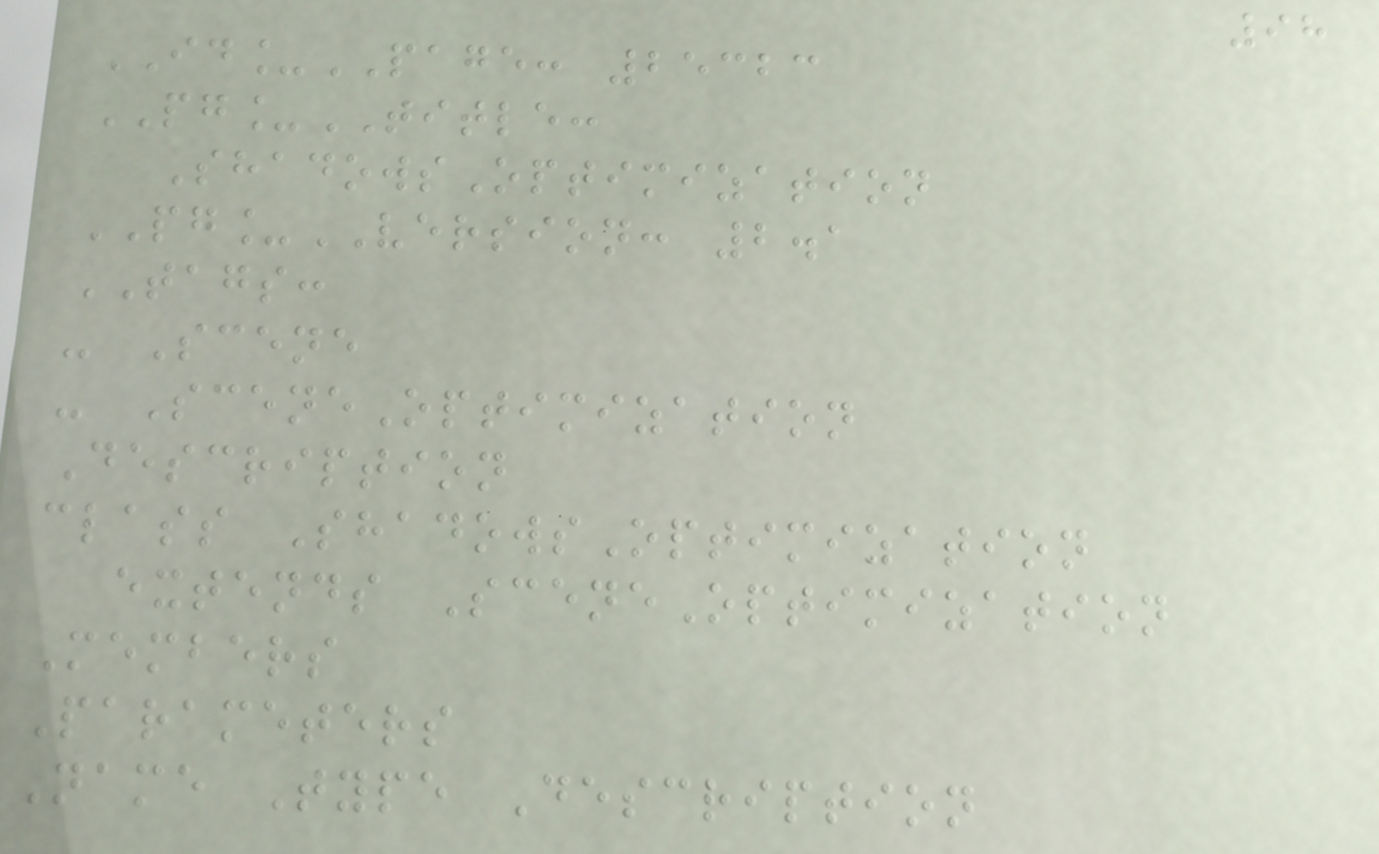98
ID_PAGE: 25323
PG_TITLE:
ShadowsOptimization
PG_VERSION: 2.1
TAGS:
- Scene
- SceneOptimization
Description
class ShadowsOptimization
extends SceneOptimization
Members
Parameters
Name Type Description
